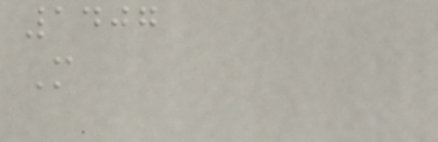1407
M
